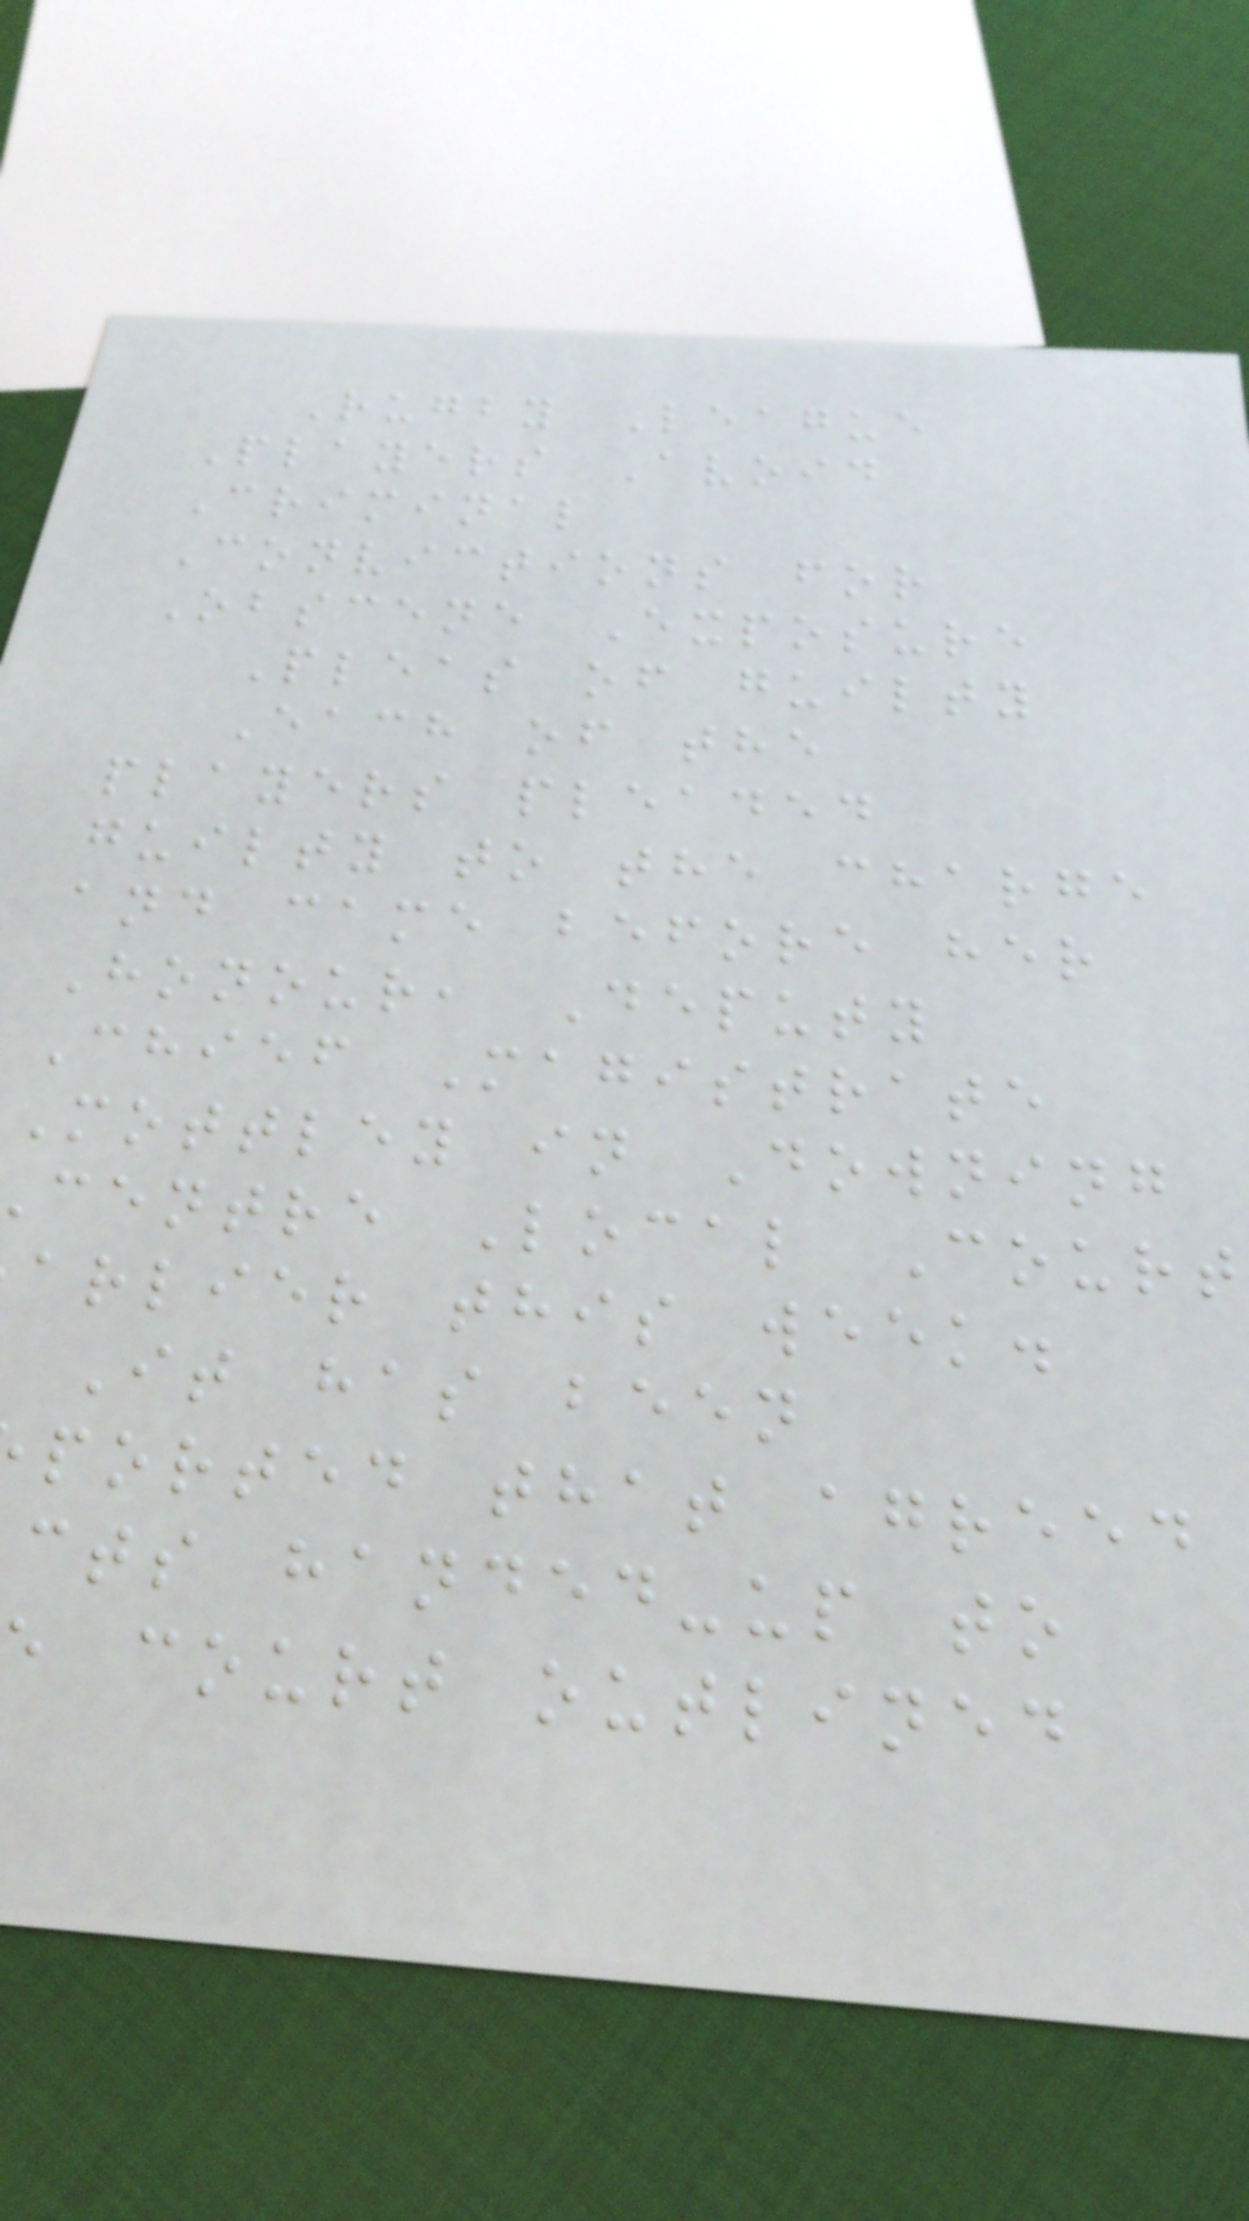Rugby League
Players Avoid
Criminal
Convictions for
Obscene Exposure
Pleas of guilty
Each of the
players pleaded
guilty to the charge
and came before her
Honour, Deputy
Chief Magistrate
Mottley in Downing
centre Local Court
arlier this week.
It has been
ported that agreed
cts handed-up to
court outlined
